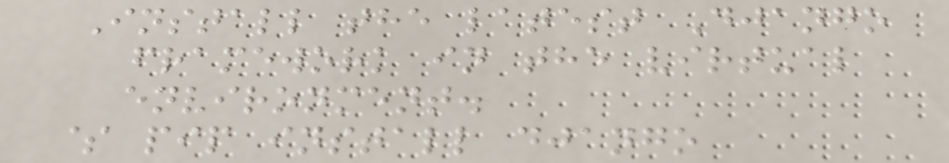Install the latest Django
framework in the virtual
environment.
$ pip install django
